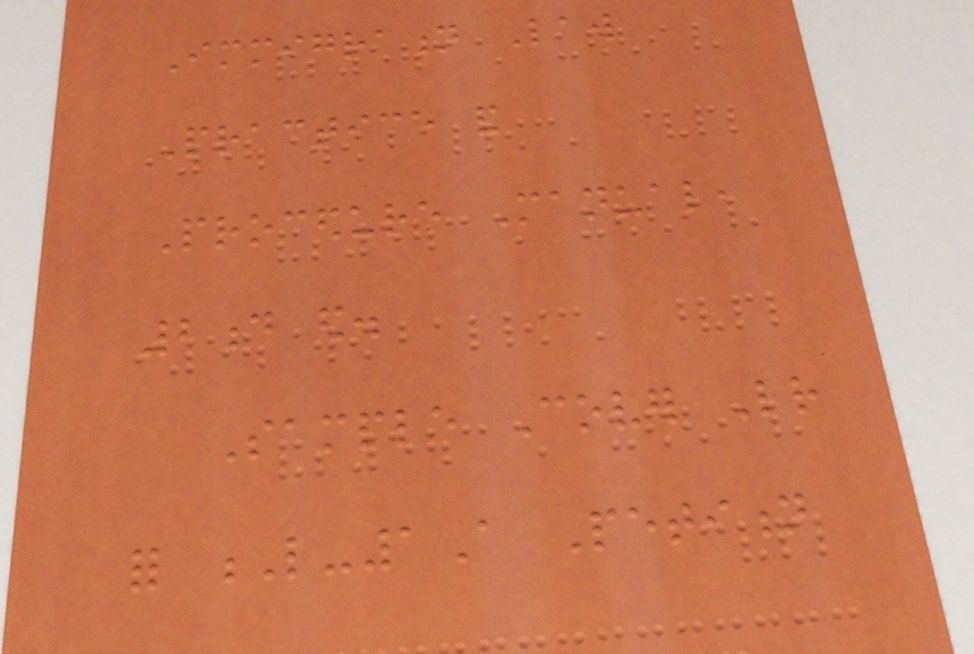Immigration Law
Practice and
Procedure Manual,
2d ed.
Sample Cover Letter
for L-1A Petition
